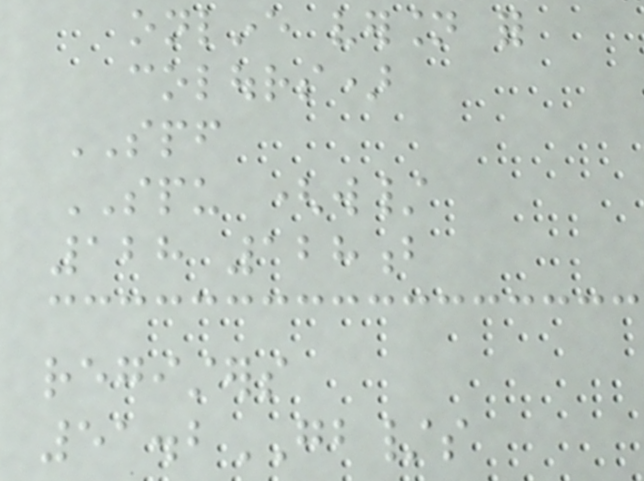online version for
colours)
SPF
SPU (w/
128 128b
registers
51.2GB/s
